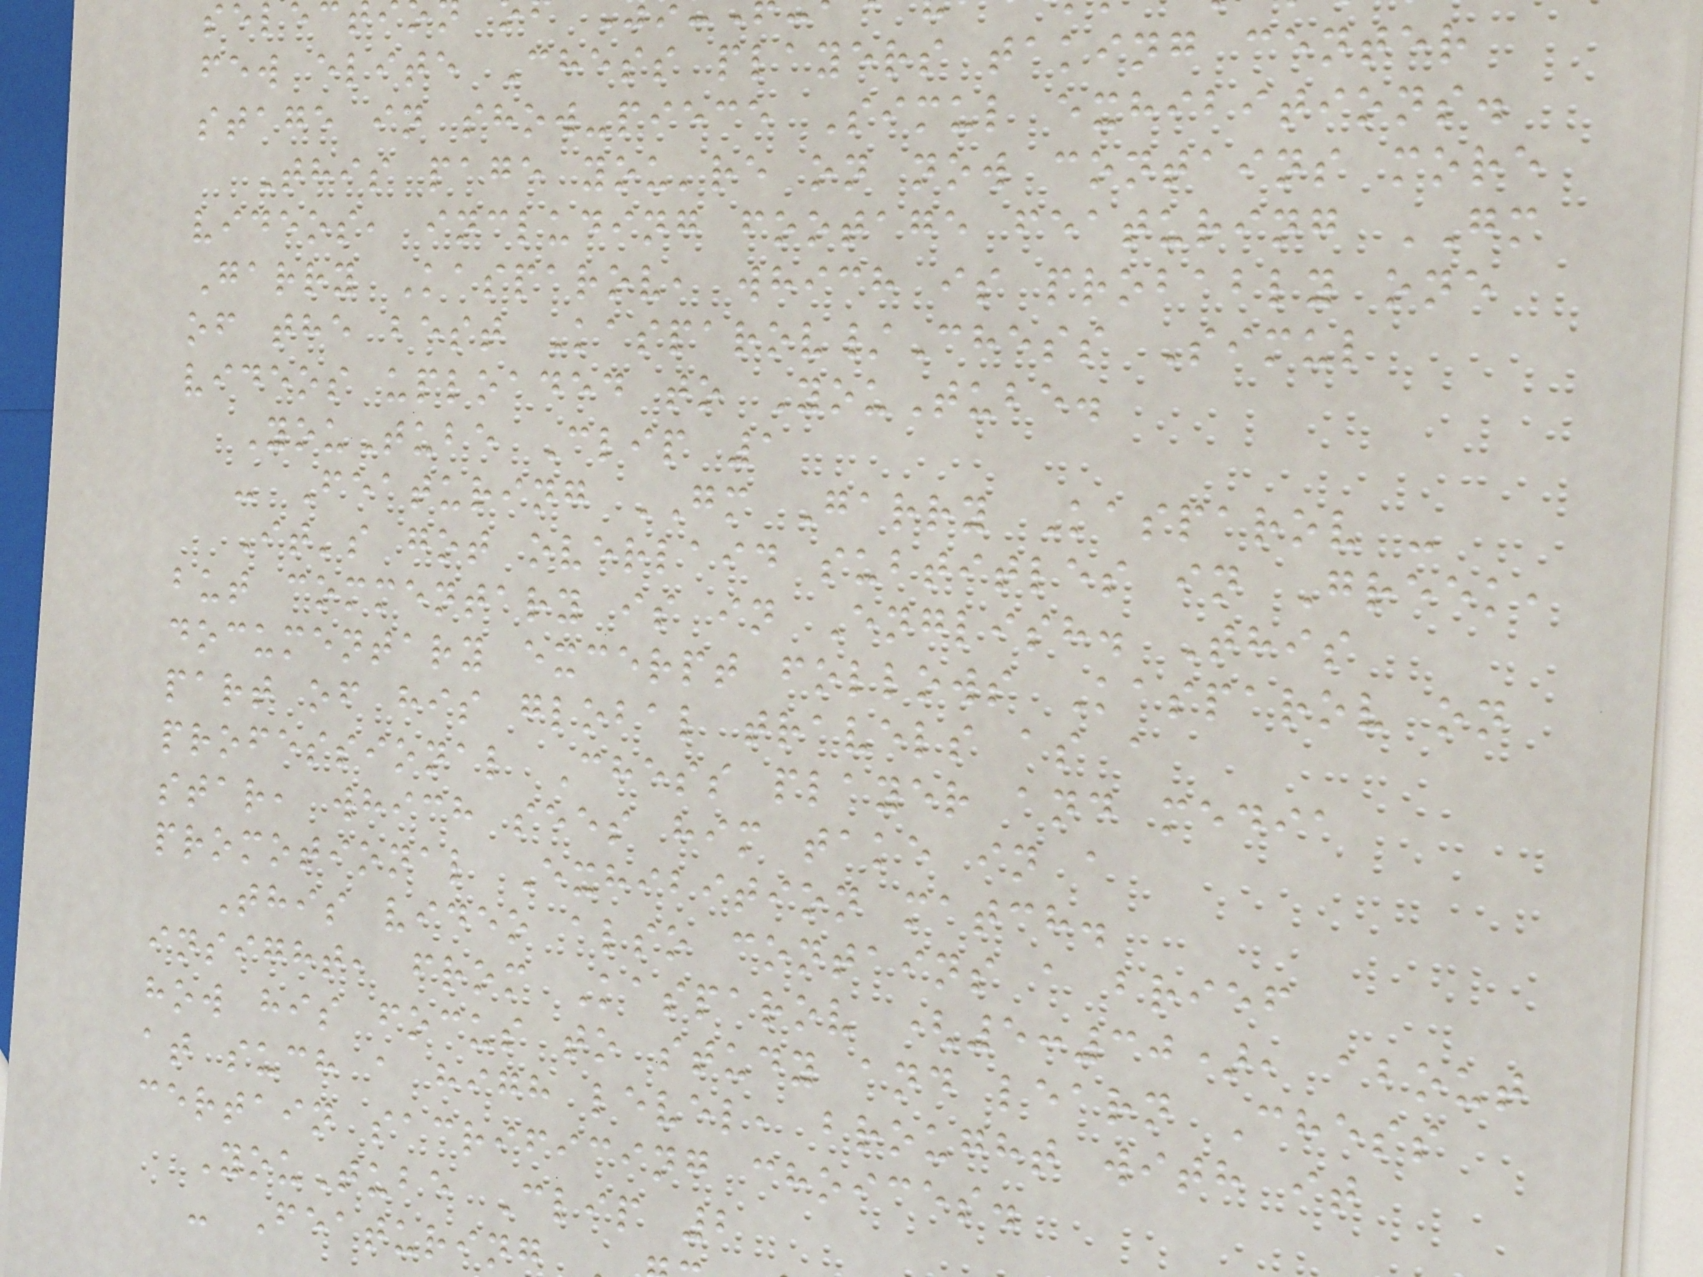few elite Chess players taking center
stage in show-piece Simul exhibitions.
This page you're on now contains more
videos, including footage featuring GM
Garry Kasparov, which is probably one
of the best Kasparov/Chess Simul
videos uploaded to YouTube.
YouTube Clip 1
- Featuring GM Garry Kasparov -
It's got overlaid subtitles in Greek,
but commentary is in English. This
documentary excerpt follows Kasparov on
part of his global travels as a
professional Chess player and media
star, which sees him take in a
promotional Exhibition match.
This video also contains a brief
insight, from Kasparov (5:30), about
how his focus to study and learn Chess
at such a high level, brought with it
certain sacrificing choices.
YouTube Clip 2
- Featuring
